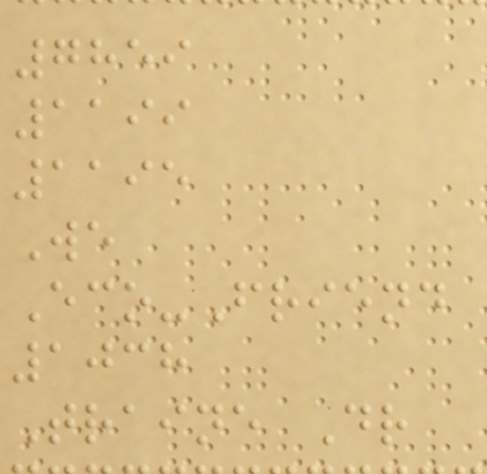7859
1199
1195
We
Eco-Friend
1038
Traine Dr
